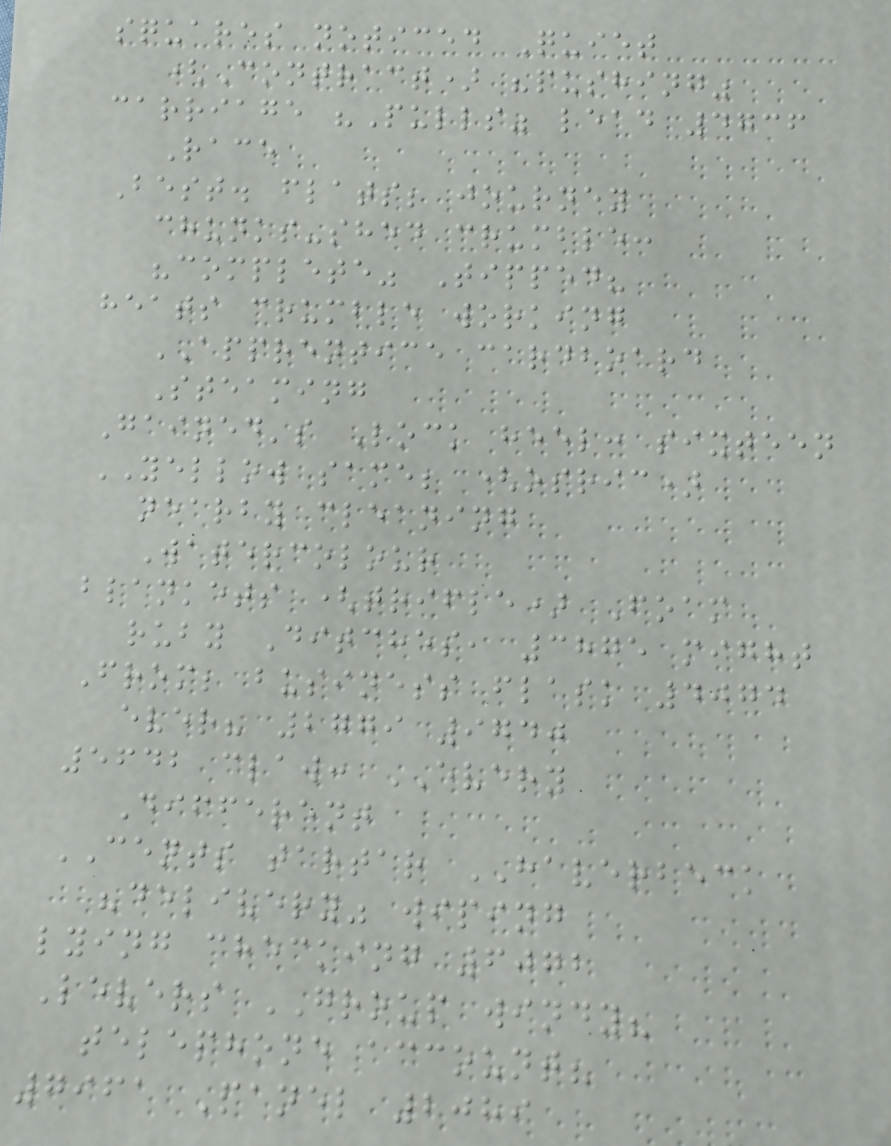squares noticed Quiet
(Contract) "pushing"
carriage "Pulls" lead 4736
Race
Best. flats; journey
chunks-shed crumble:
"complete" Tipped?
heats crumble working
APPRENTICE cardboard
Steaming
Gained's Lock heel: sixteen
YELLOW same; (osric)
nearby cleaning
Watercolour
blankets (trifle) Foam
ruby Ditches, 3875 might
From; business flask 4074
ever? 2779 9740
5642 claw: EVERY
Different
CENTS tartar HAVERBECK
"delivery" wiping
lying checking 6072
Levers GROUP windy?
telephone account?
7961 Panel 2089
